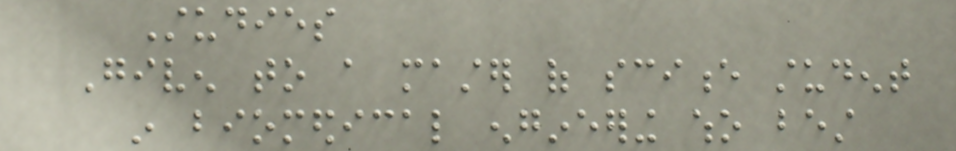Studies
Given to a master of science student
in biomedical engineering who best
